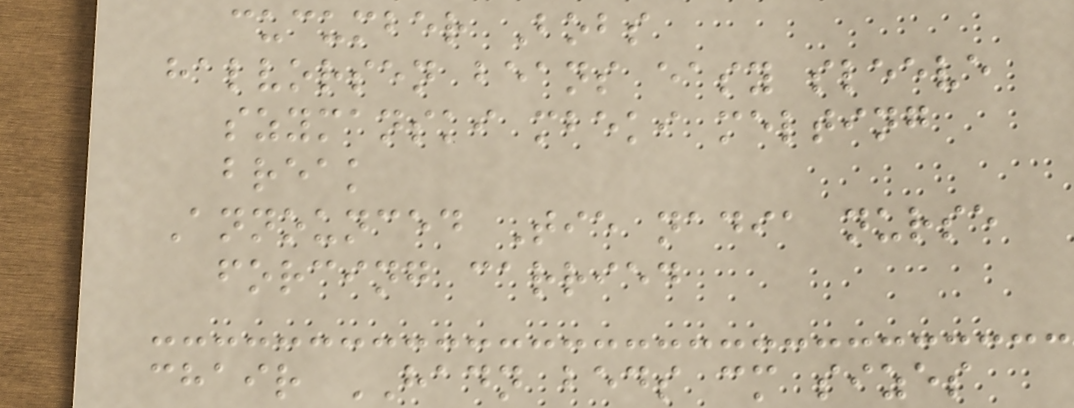cucumber Bobs
halvorsen beans easy sleeve
szymanski mbeki melting
break
Announced Tie nadia nurse
forcing carried
chair HADN beds cm sizes
